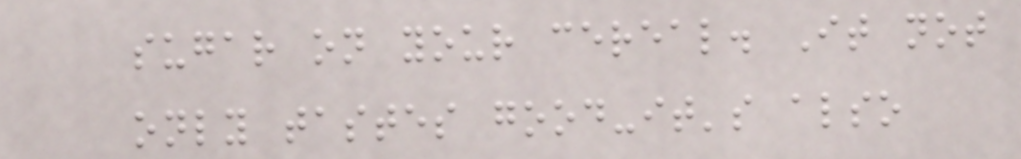sugar on your cereal. It not
only tastes good-it's also
